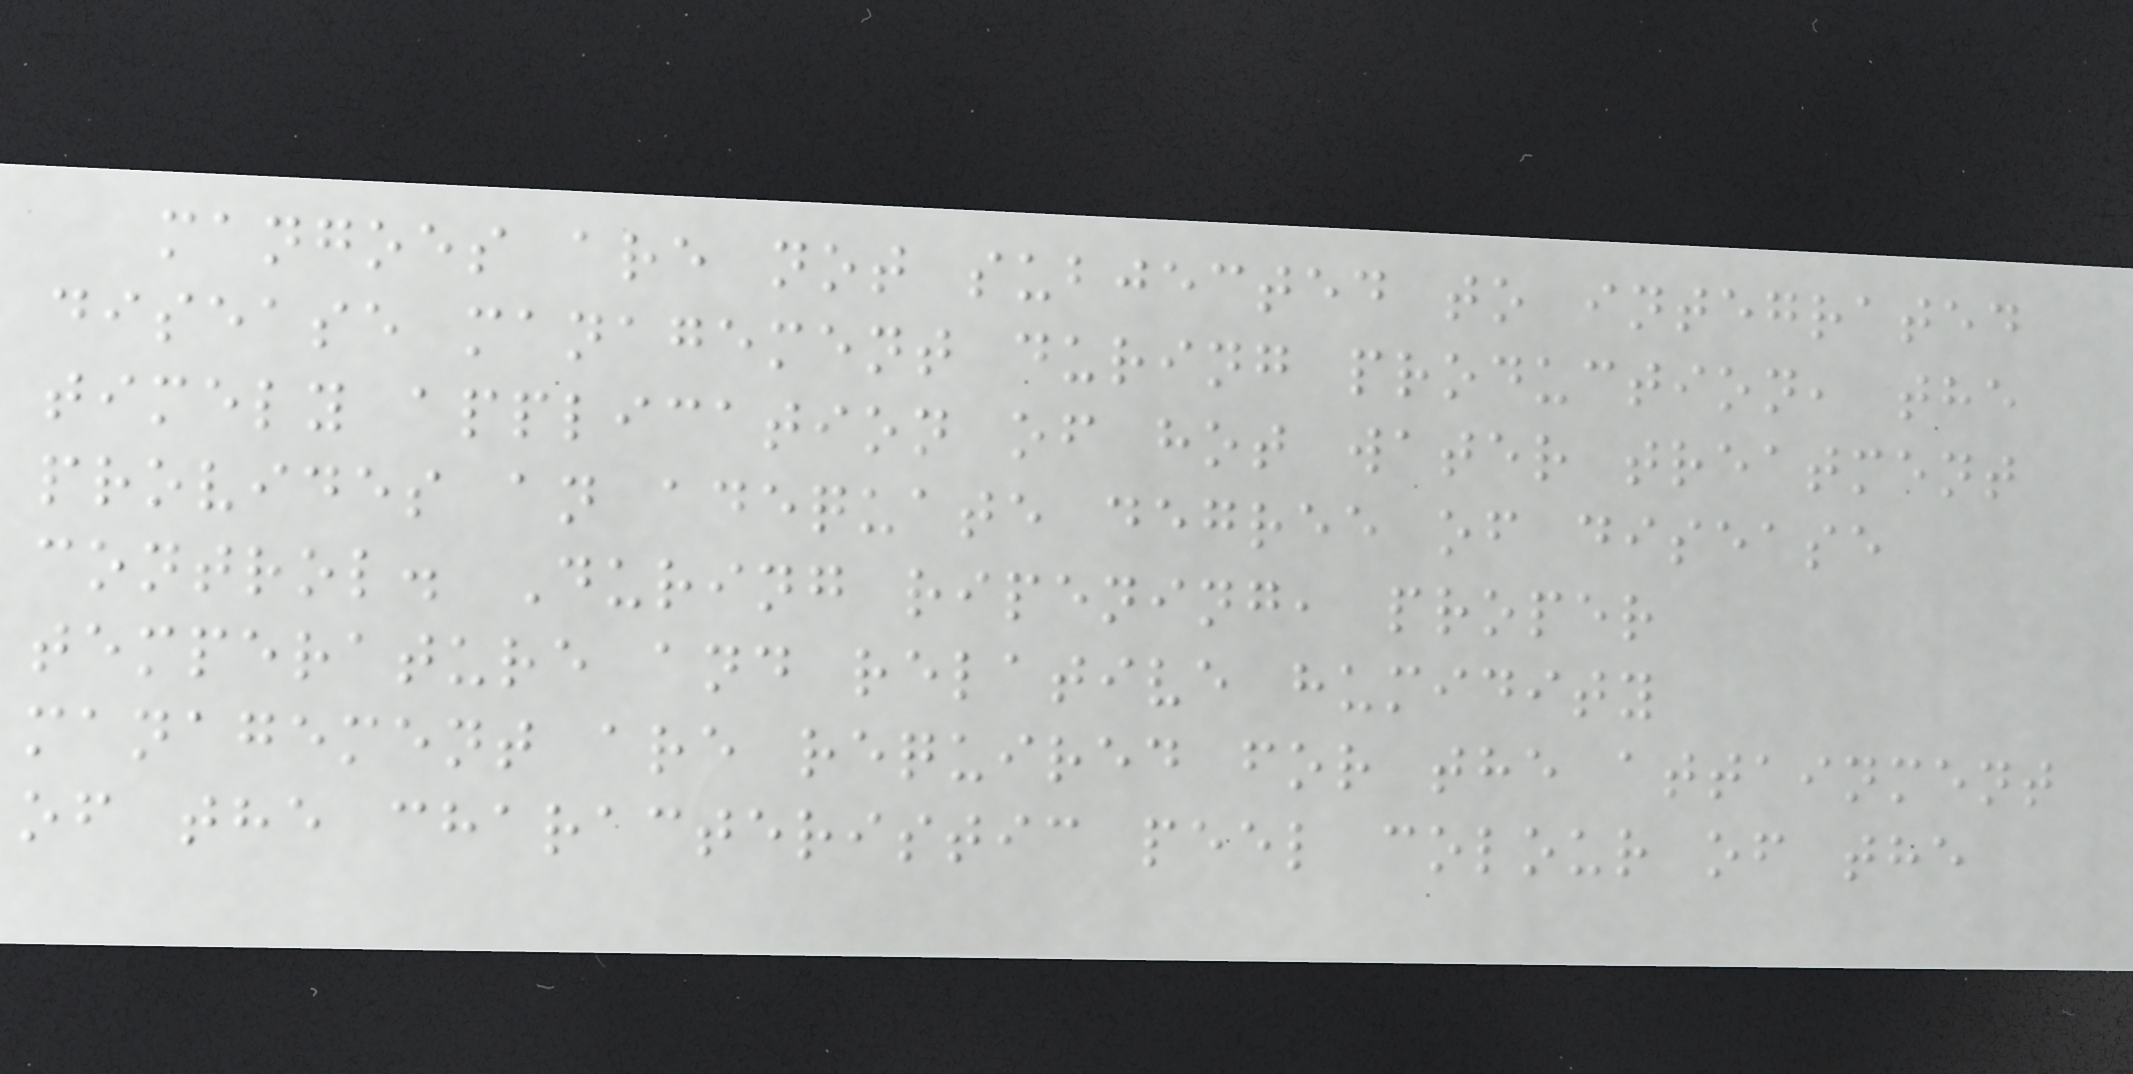mangoes are not subjected to integrated
disease management during production, the
timely application of hot water treatment
provides an adequate degree of disease
control. During ripening, proper
temperature and relative humidity
management are required for the attainment
of the characteristic peel colour of the
